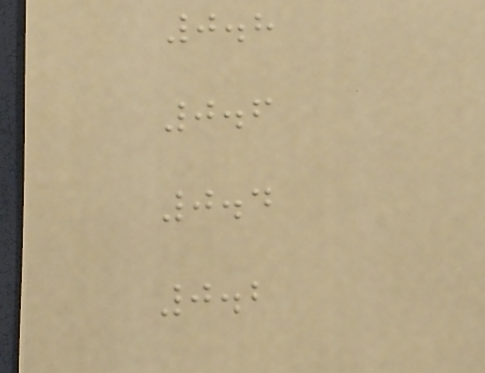0.8
0.6
0.4
0.2
